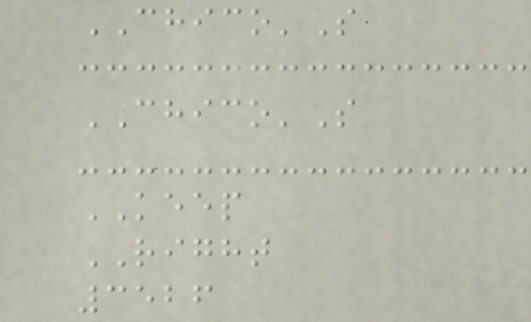CHICO'S
CHICO'S
KEEP
RIGHT
3526
